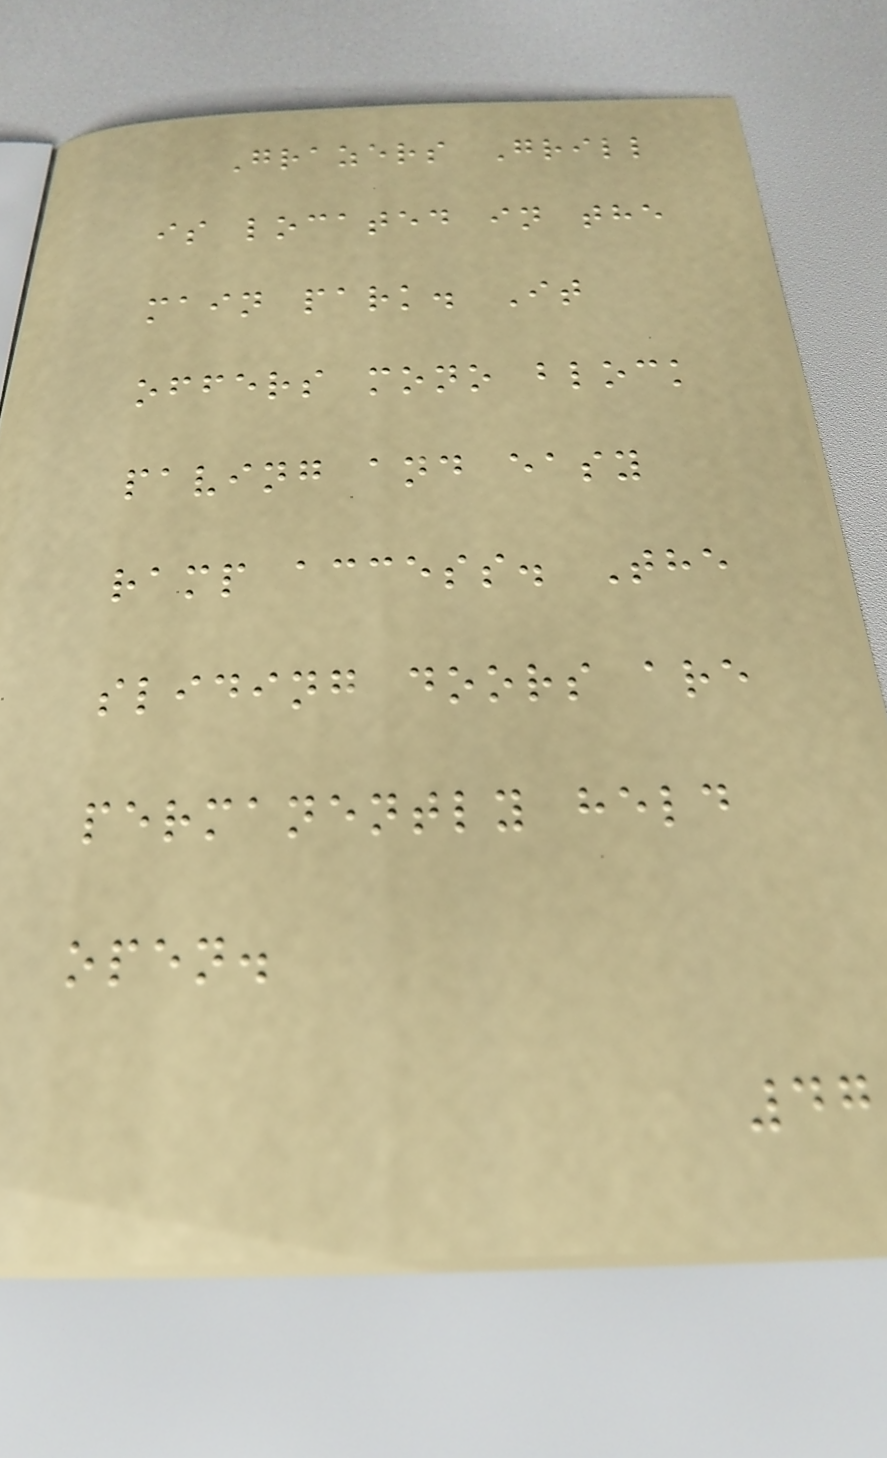Grazers Grill
is located in the
main park. It
offers mono block
paving and easy
ramp access. The
sliding doors are
permanently held
open.
47
